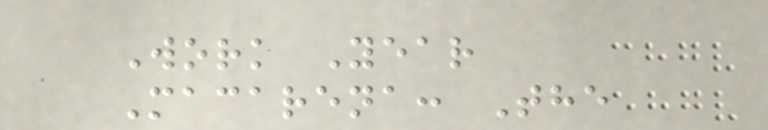Work Year
Macarena: The
